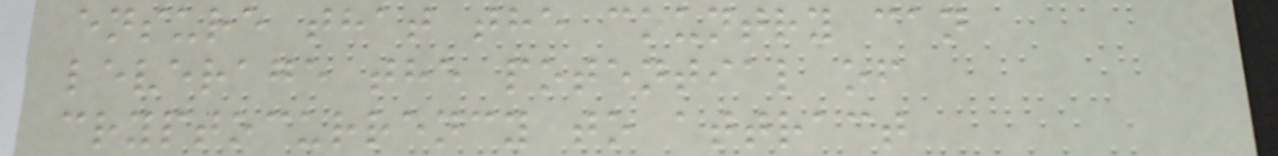ensure that the country can
leverage the potential of
cryptocurrency to attract
